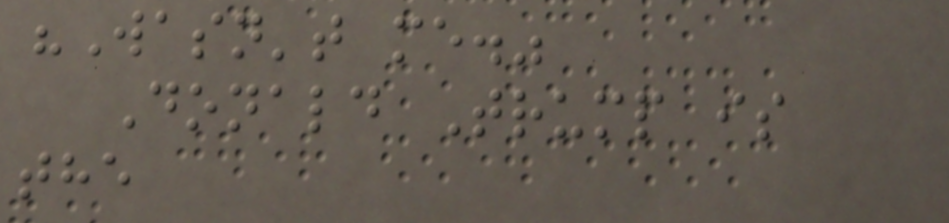"Wasn't me."
Donald Trump is
the
